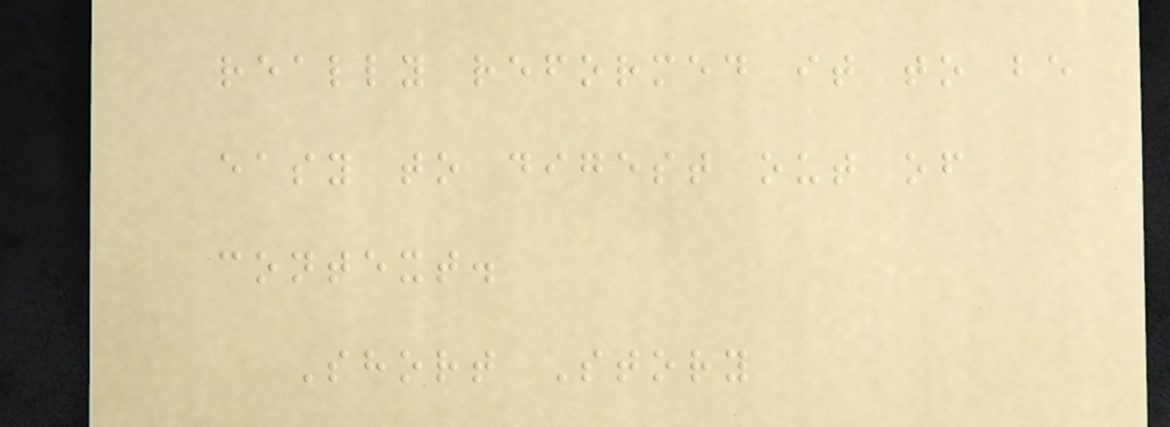really reformed it to be
easy to digest out of
context.
Short Story
